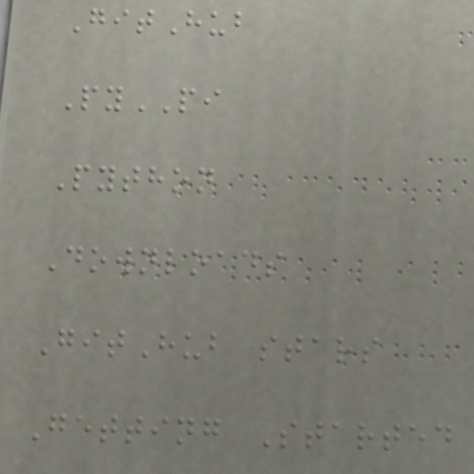GitHub
PyPI
Python
Downloads
GitHub stars
Getting Started
